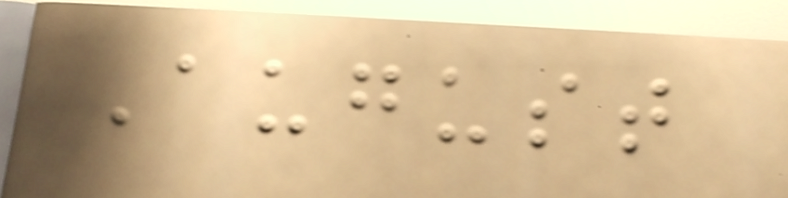August
